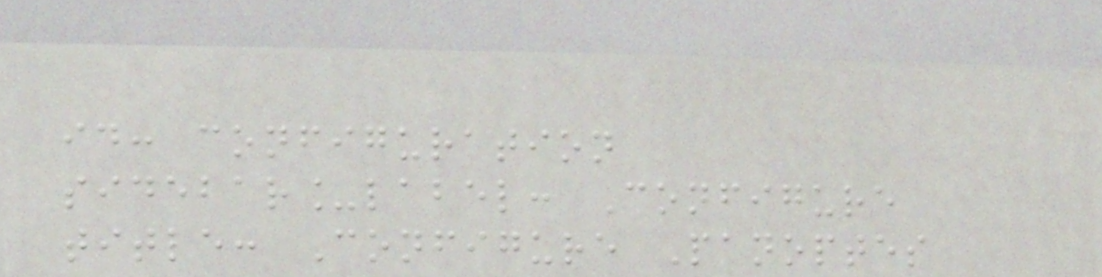id: configuration
sidebar_label: Configure
title: Configure Panoptes
